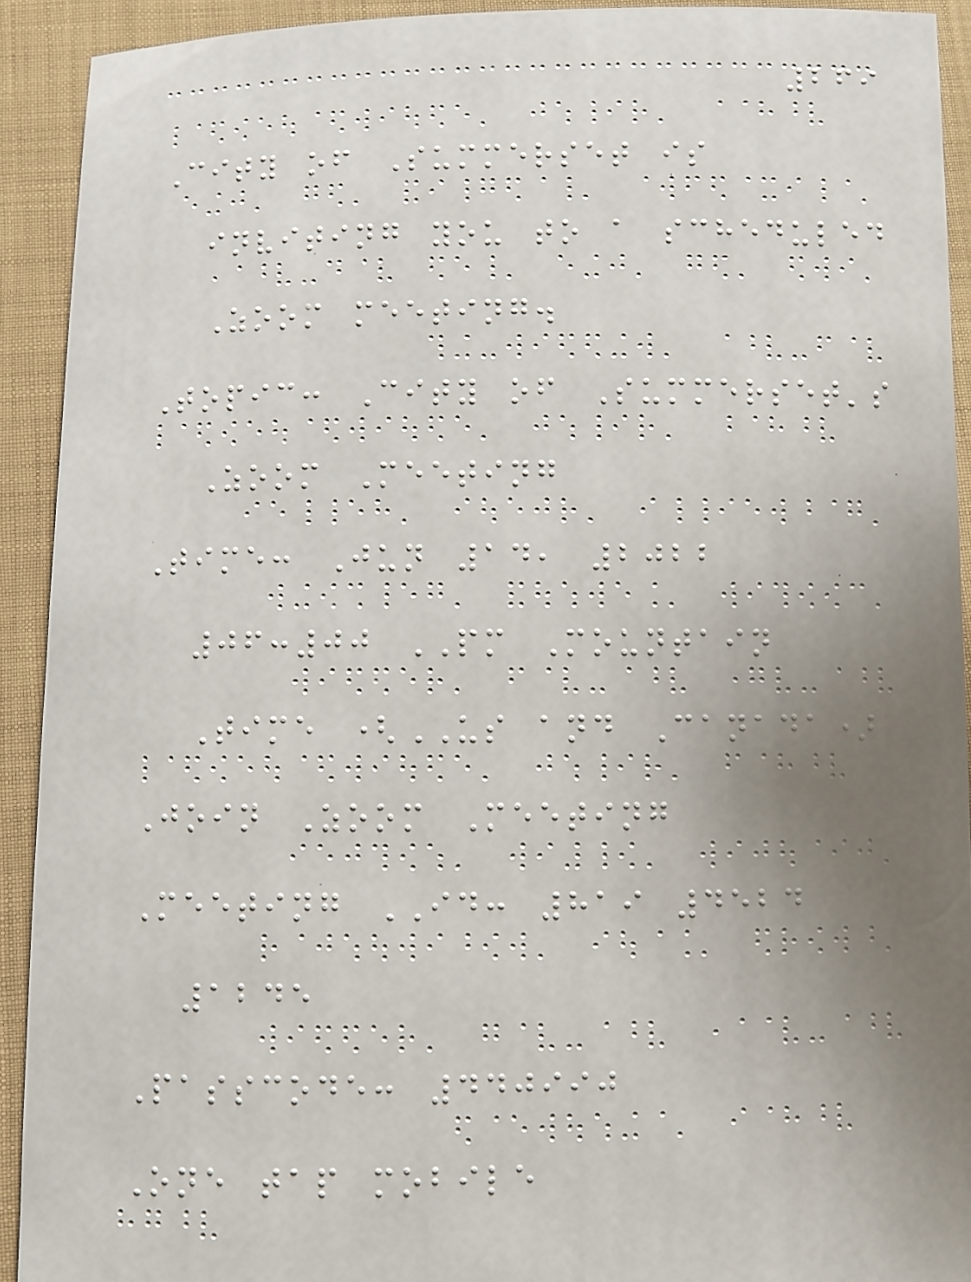269
City of Summerset is
inviting you to a scheduled
Zoom meeting.
Topic: City of Summerset's
Zoom Meeting
Time: Jun 14, 2022
06:00 PM Mountain
Time (US and Canada)
Join Zoom Meeting
Meeting ID: 819 4524
1245
Passcode: 440990
One tap mobile
